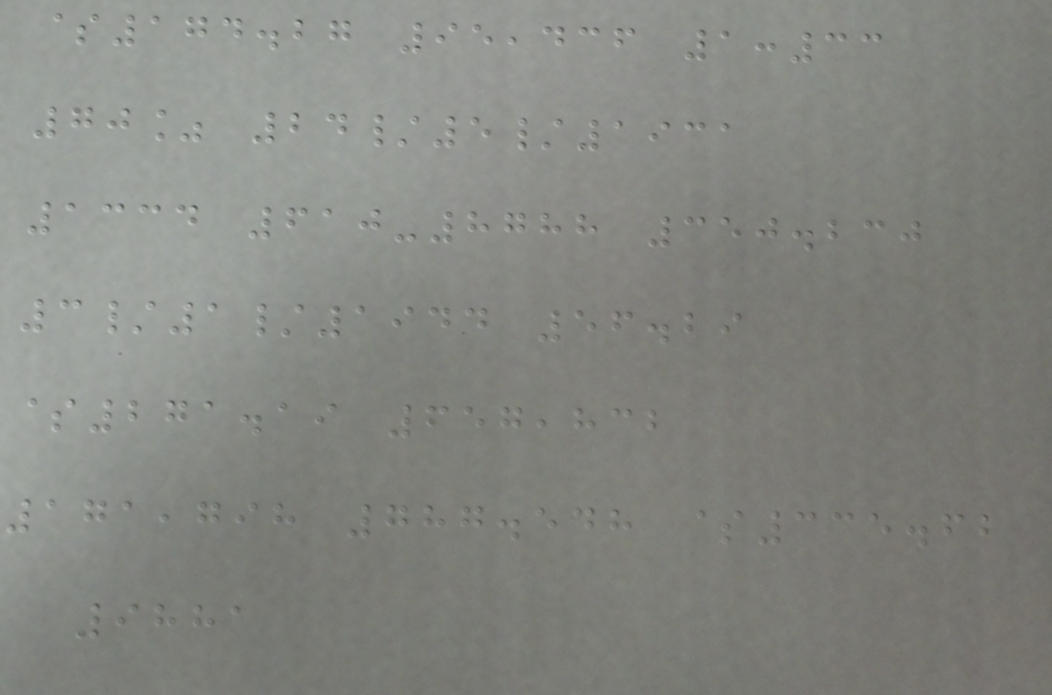$174.27 95,436 1:33
70% 24/5/1931
1334 610-8788 350.230
3/1/1944 56.29
$271.19 657,832
171,798 787.548 $335.62
9881
